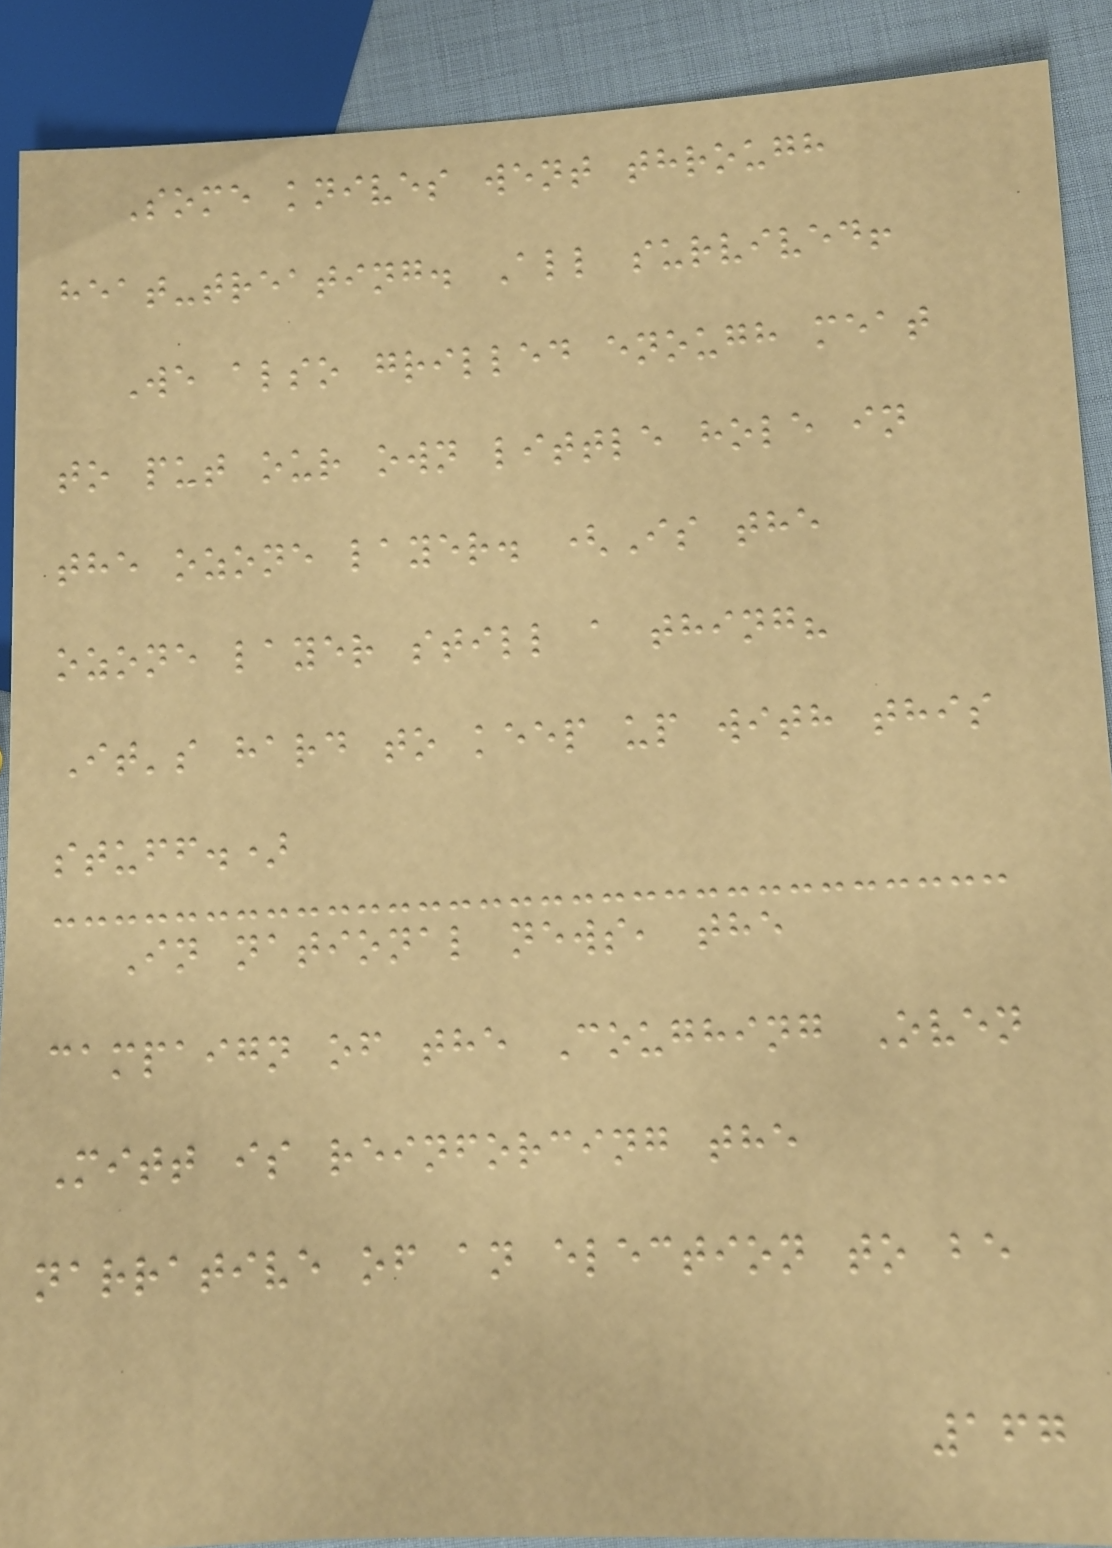Some knives went through
heat-treating. All survived!
We also grilled enough meat
to put our own little hole in
the ozone layer. (Is the
ozone layer still a thing?
It's hard to keep up with this
stuff.)
In national news, the
campaign of the Coughing Oven
Mitt is reinforcing the
narrative of an election to be
167
